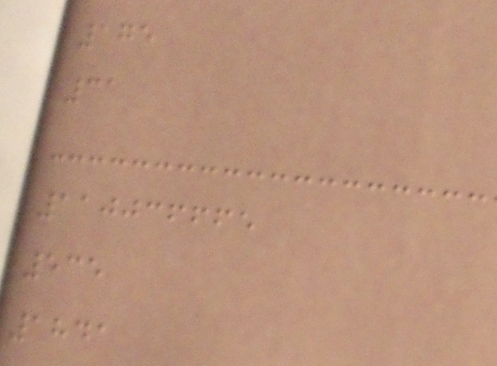175
31
110036665
535
1841
